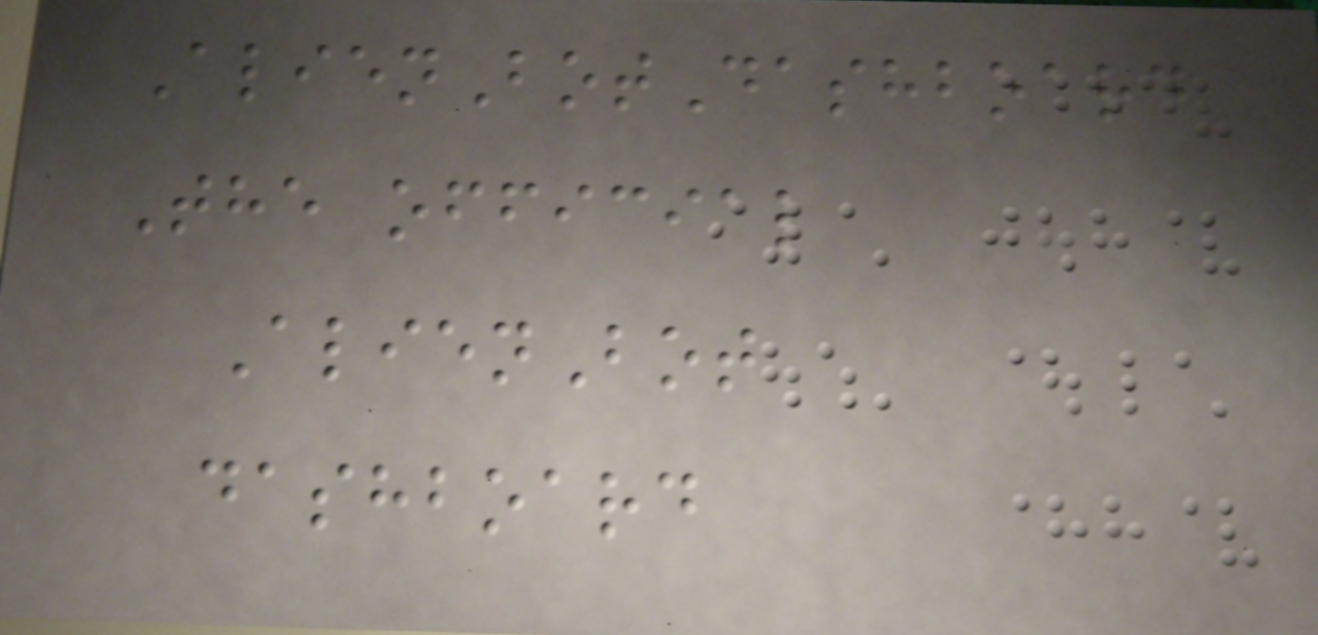AlienBotDashboard
The official
AlienBot
dashboard
